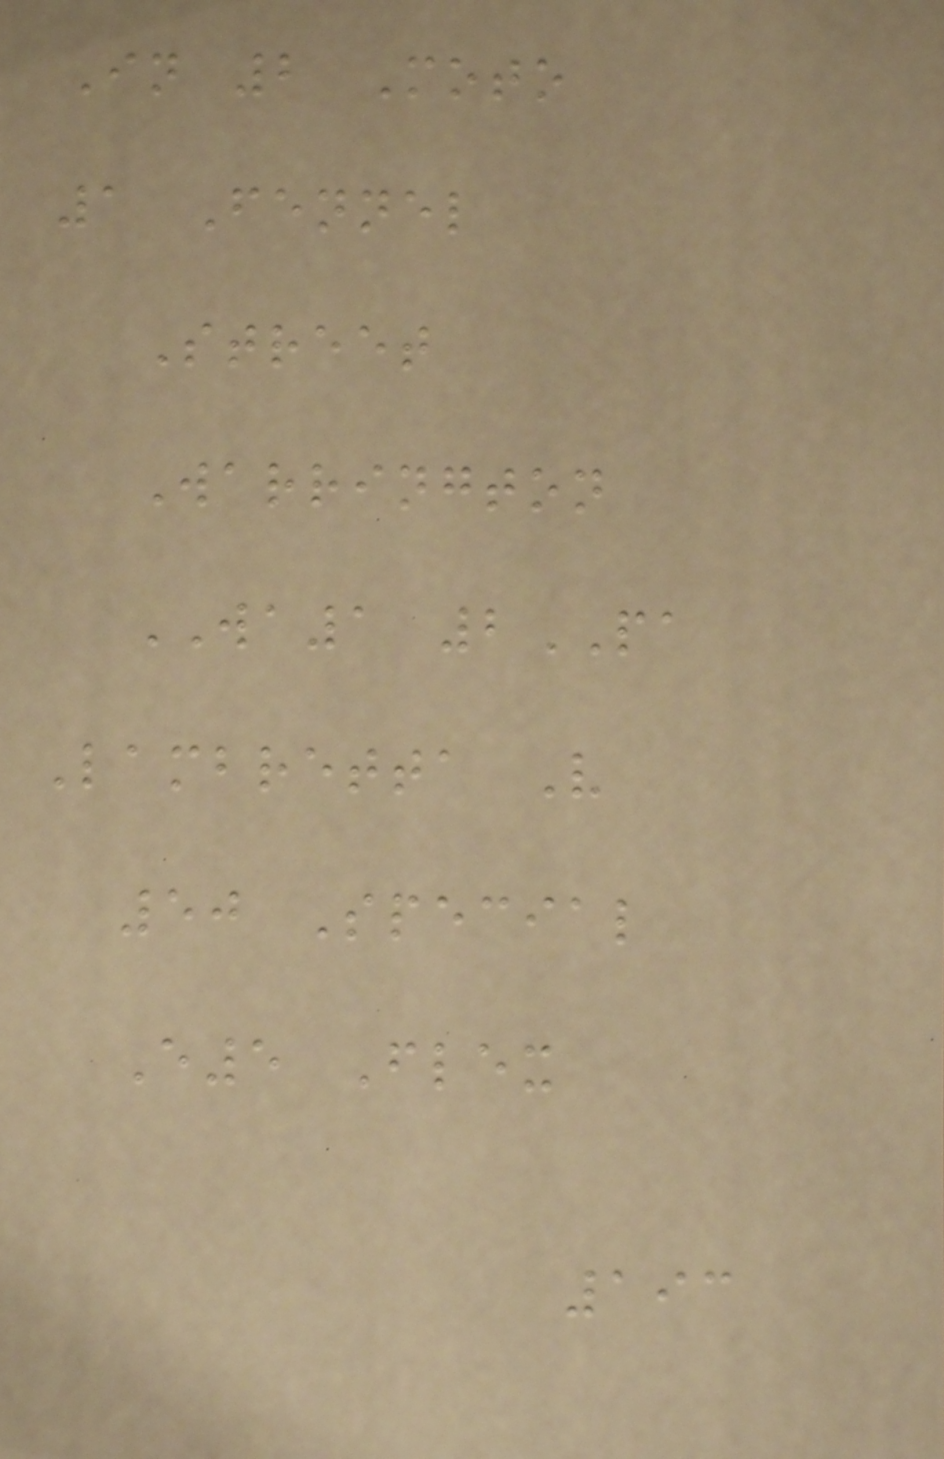In 2 Moto
1 Fennel
Street
Warrington
WA1 2PA
Lambretta V
50 Special
E5 Flex
193
